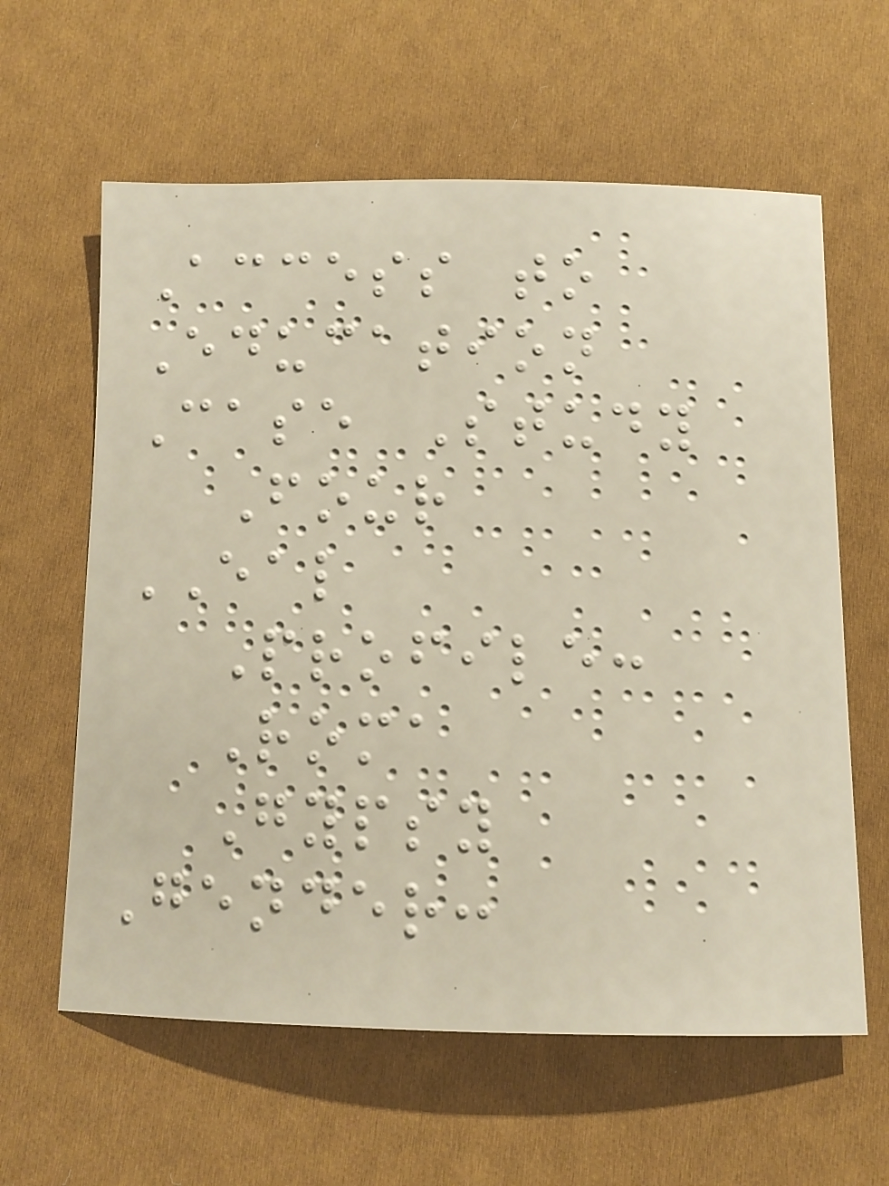Access to
Education
Case Study
Four
EAL
Profile:
Roma
Gypsy
Gender:
